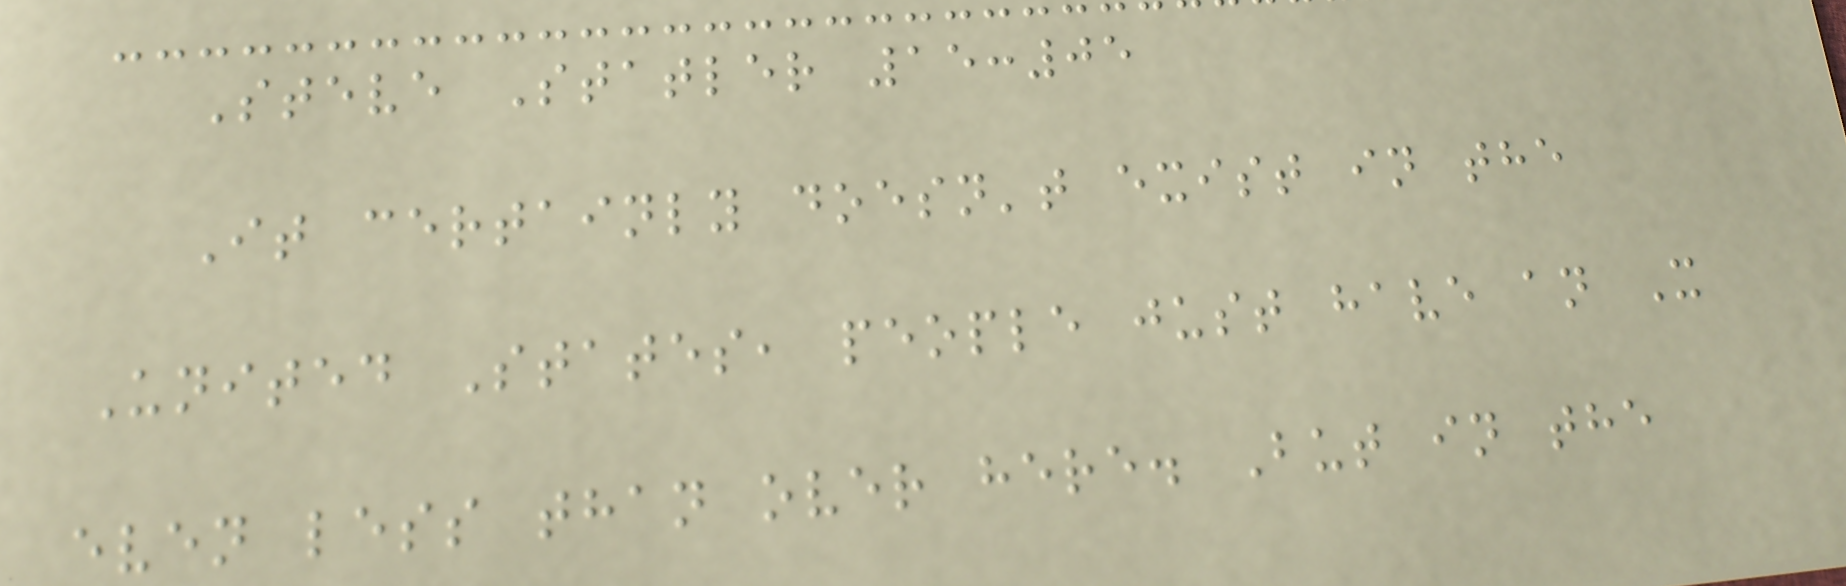Steve Statler 15:05
It certainly doesn't exist in the
United States, people just have an X
even less than over here. But in the
